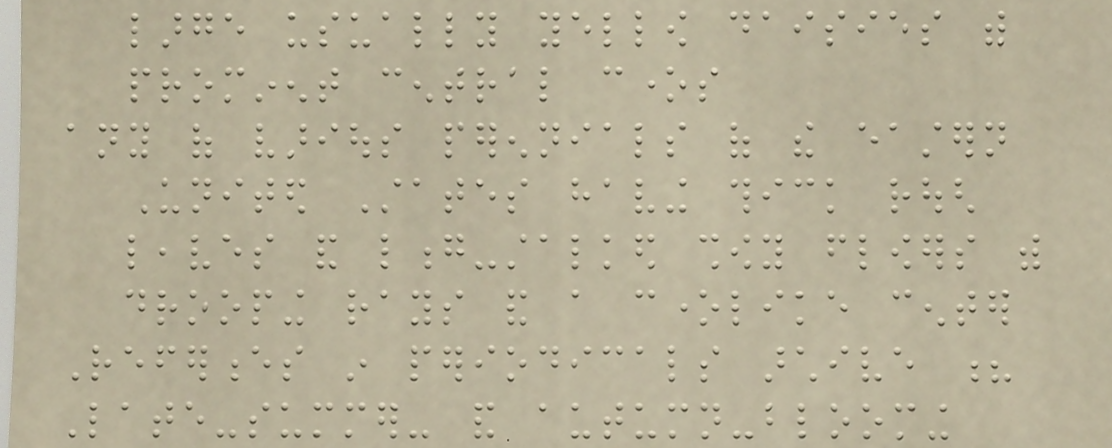large usually yellow daisies with
prominent central cones
any of various perennials of the eastern
United States having thick rough
leaves and long-stalked showy flowers with
drooping rays and a conelike center
References in periodicals archive ?
Late-summer- and autumn-blooming
